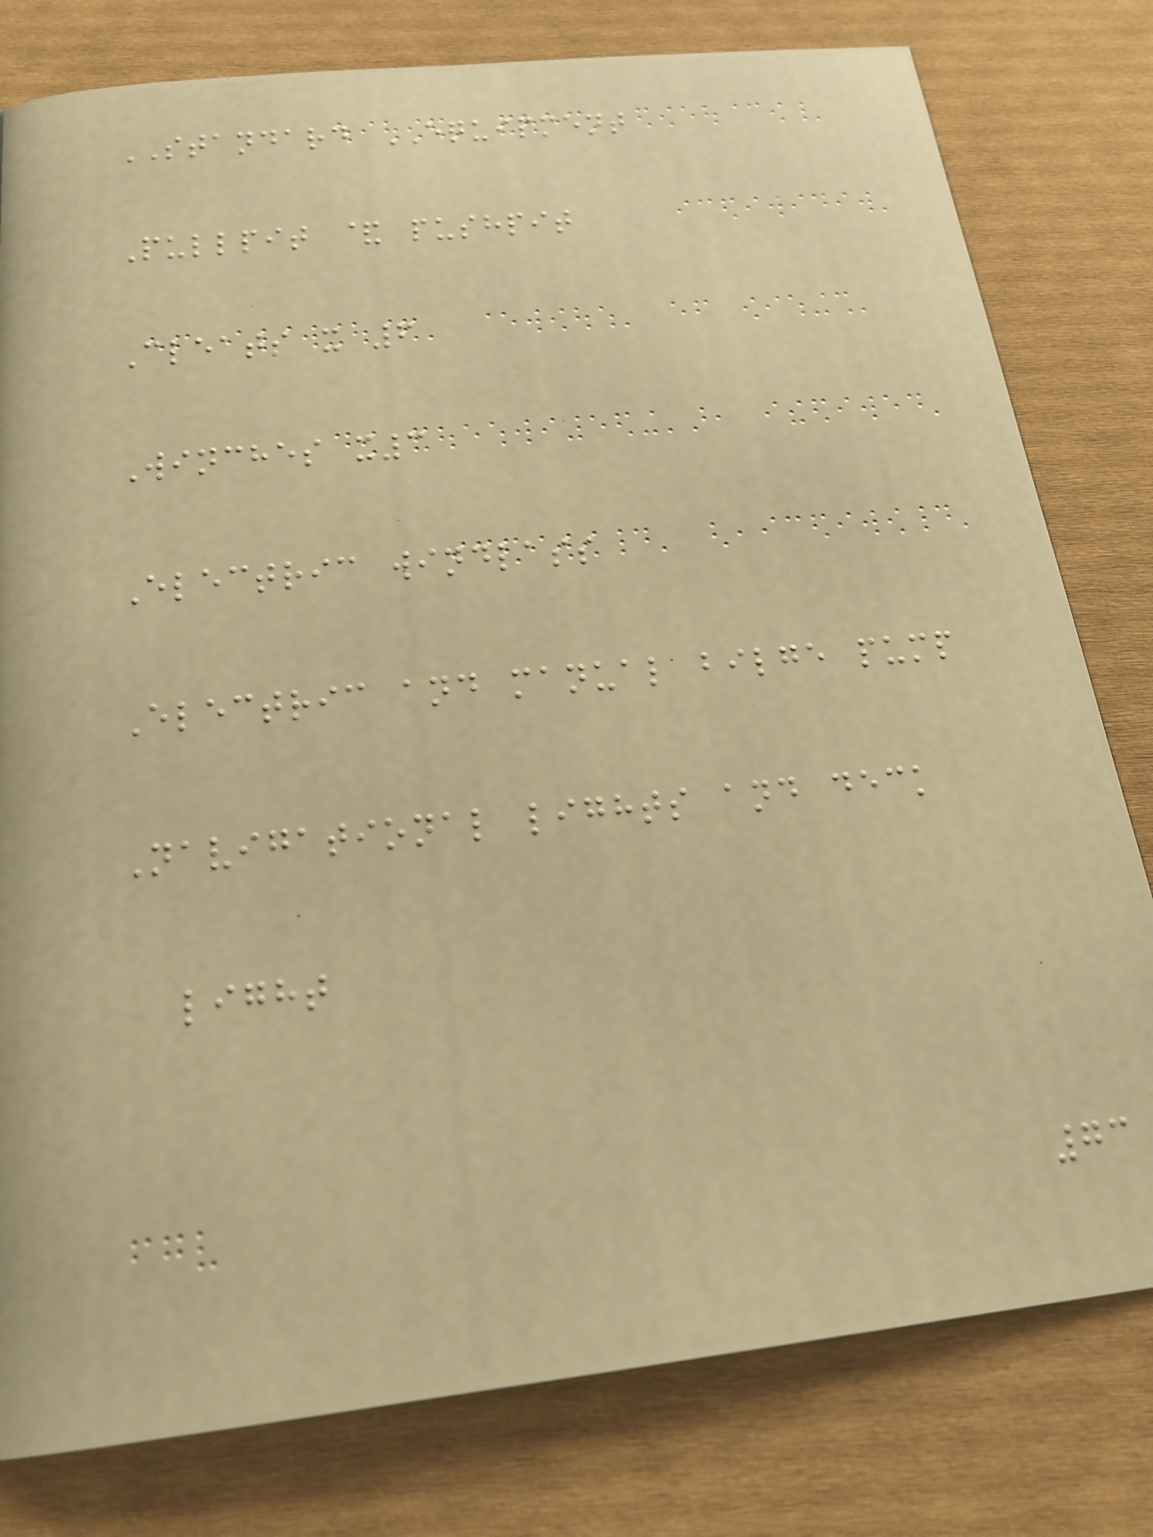STANDARD EQUIPMENT
Pullpit & pushpit
Cleats x 6
Winches x3
Electric windlass
Electric and manual bilge pump
Navigational lights and deck
light
73
